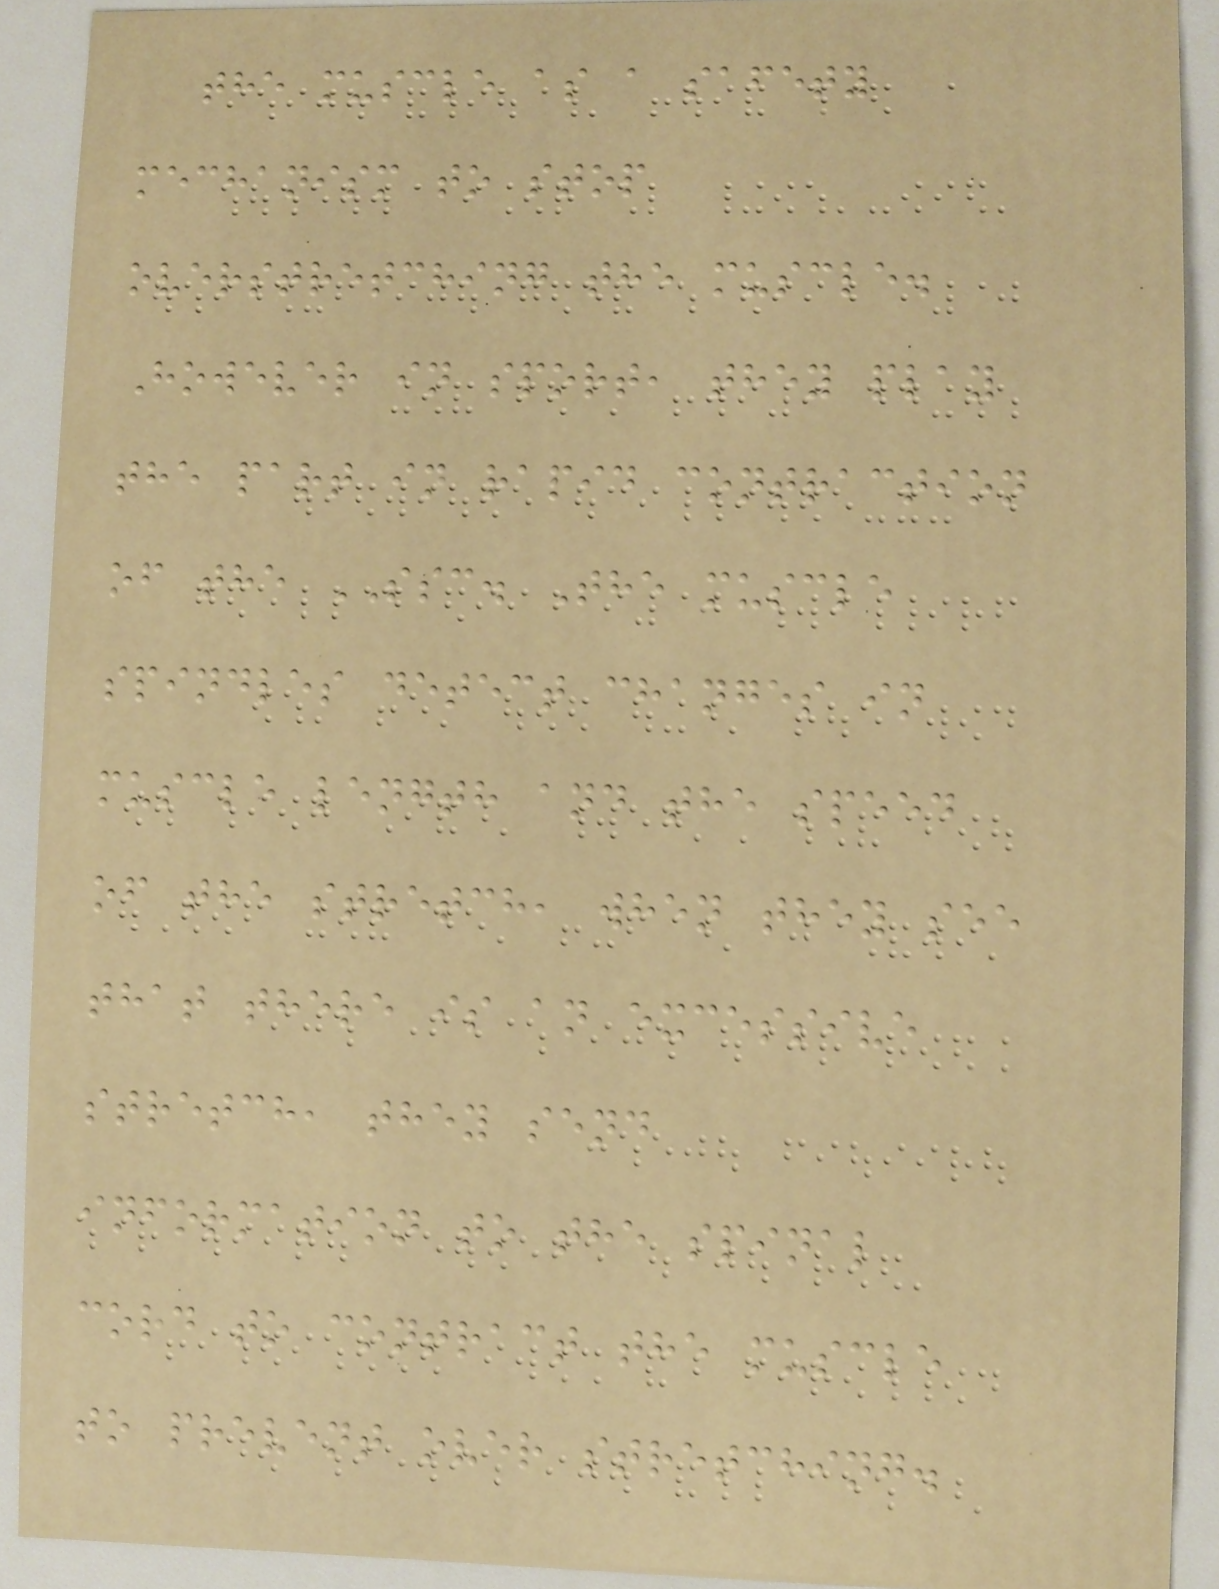the muscle as a safety
mechanism to stop
overstretching the muscle.
However in sport, they play
the part in rapid contraction
of the SSC. The muscle
spindles detect changes in
muscle length and the speed
of the stretch, when they see
that there is an excessive
stretch, they send
information to the spinal
cord to contract the muscle
to prevent over stretching.
